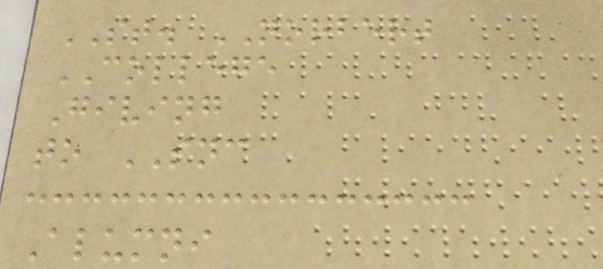ST. NORBERT
COLLEGE
Giving
to SNC
Alumni
